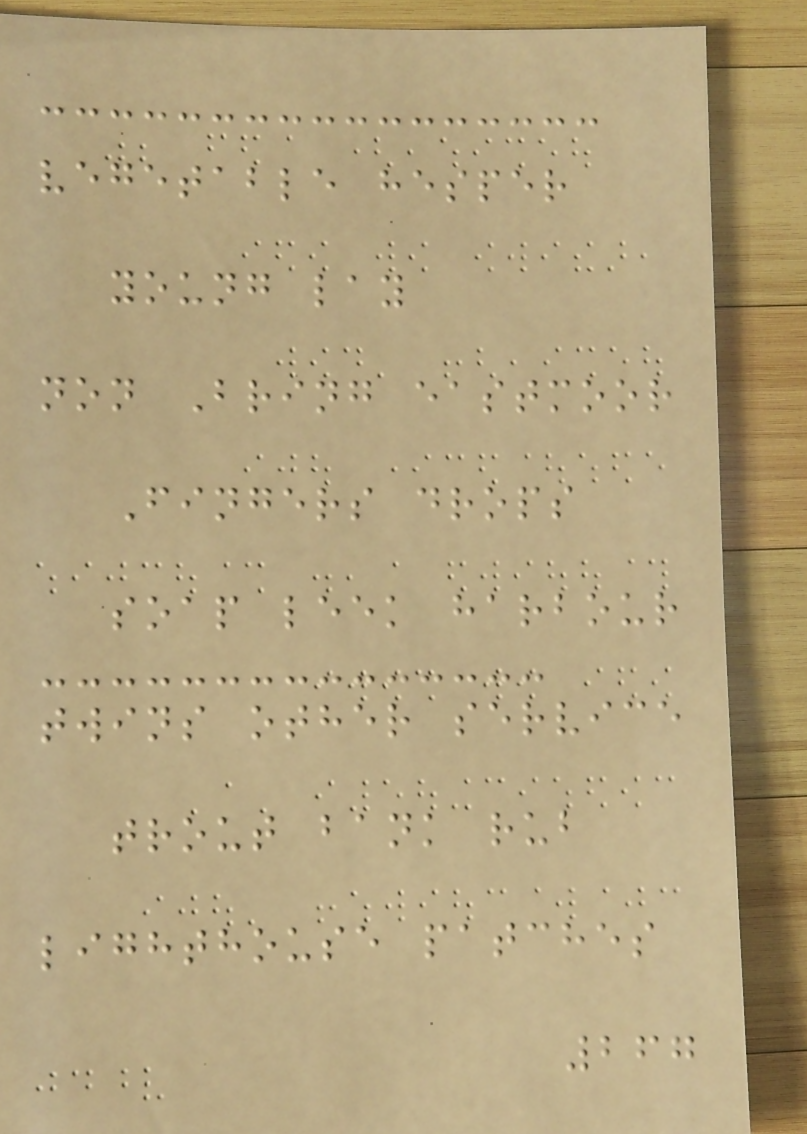vegetable hesper
young lay
non Bring eastmoor
Fingers drops
soap leek harbour
twins other service
trout bank rub
lighthouse patches
267
